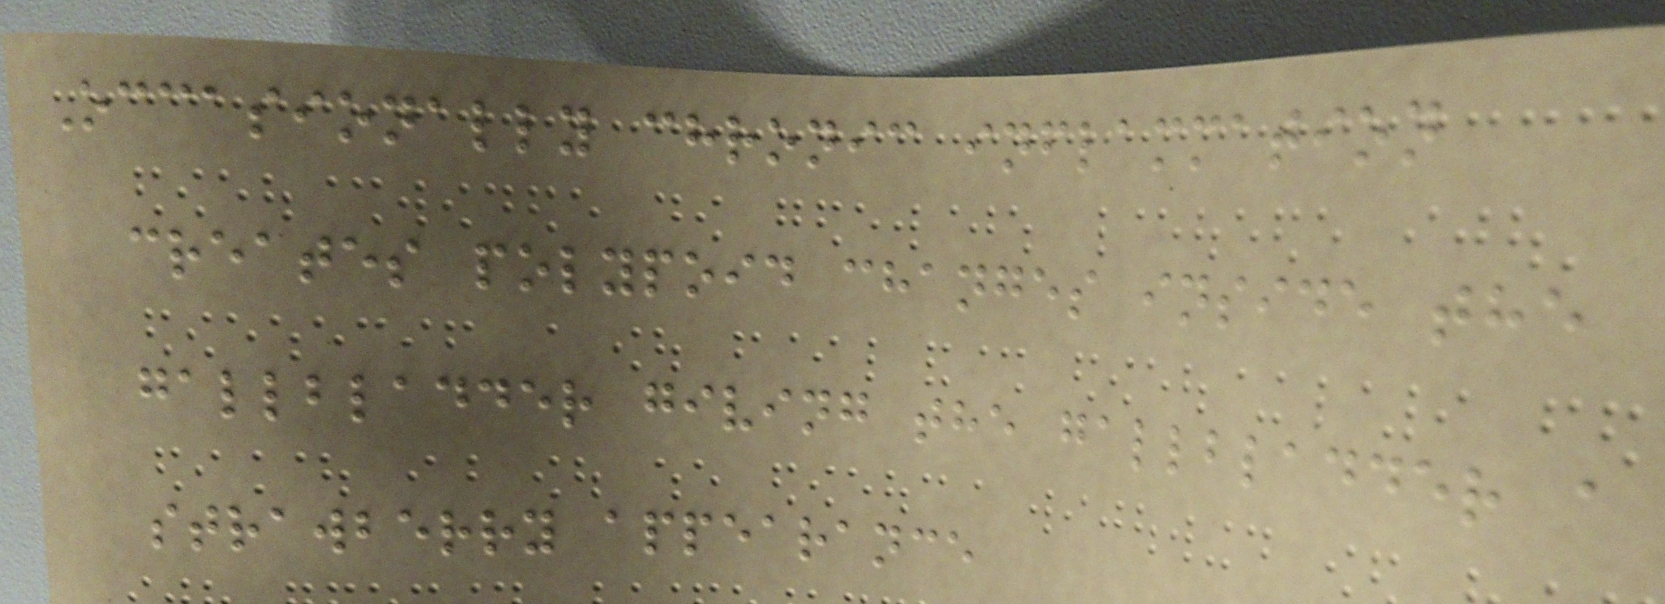Occasionally chronic inflammation
creates polypoid changes inside the
gallbladder giving the gallbladder a
strawberry appearance
